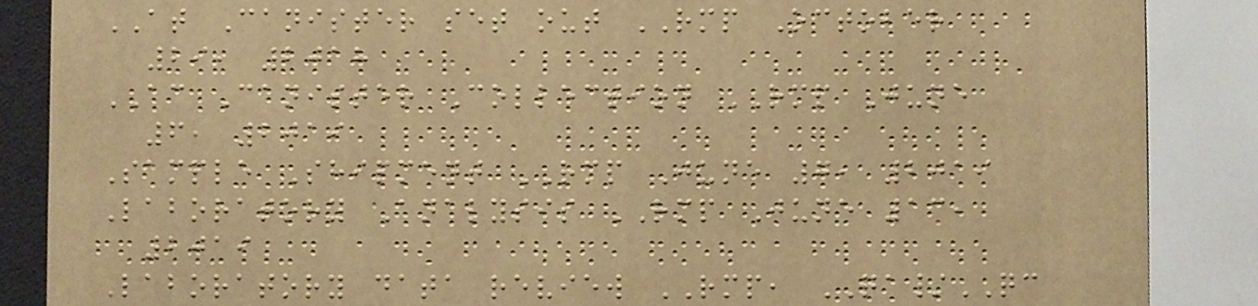AT Canister set out RMP October
29, 2018
AC Canister Collection RMP June
6, 2019
Sample Shipment RMP June 7, 2019
Laboratory Analysis RMP June 13,
2019
Laboratory data review RMP, QA/QC
